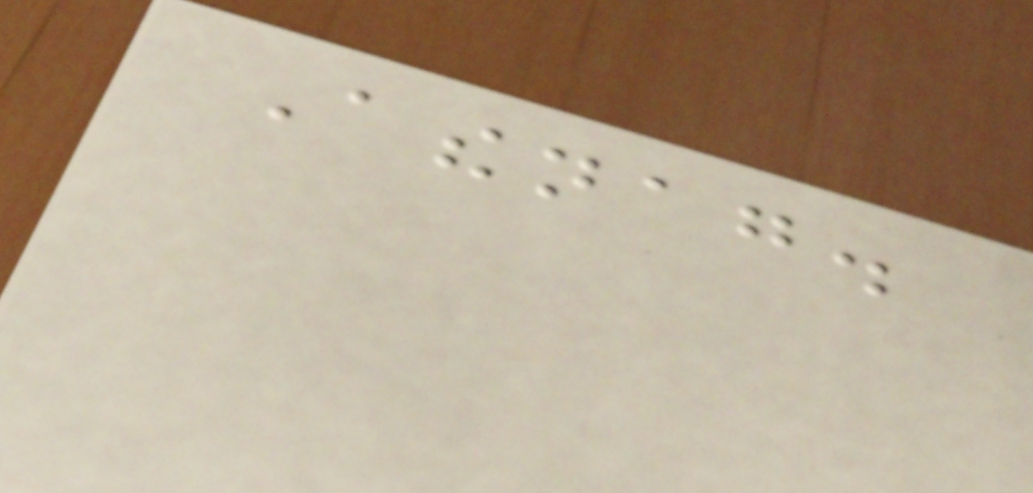Athenag.
